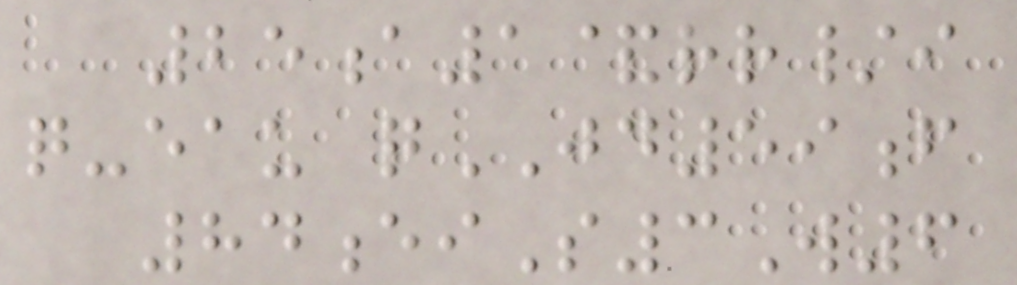25a1&rr/i
q-eau qJD59f
84eiS3W6
